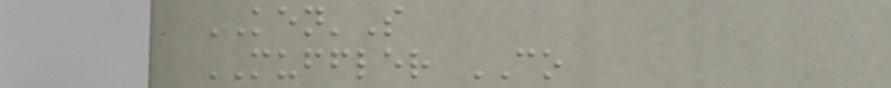KEN'S
MUFFLER CO
